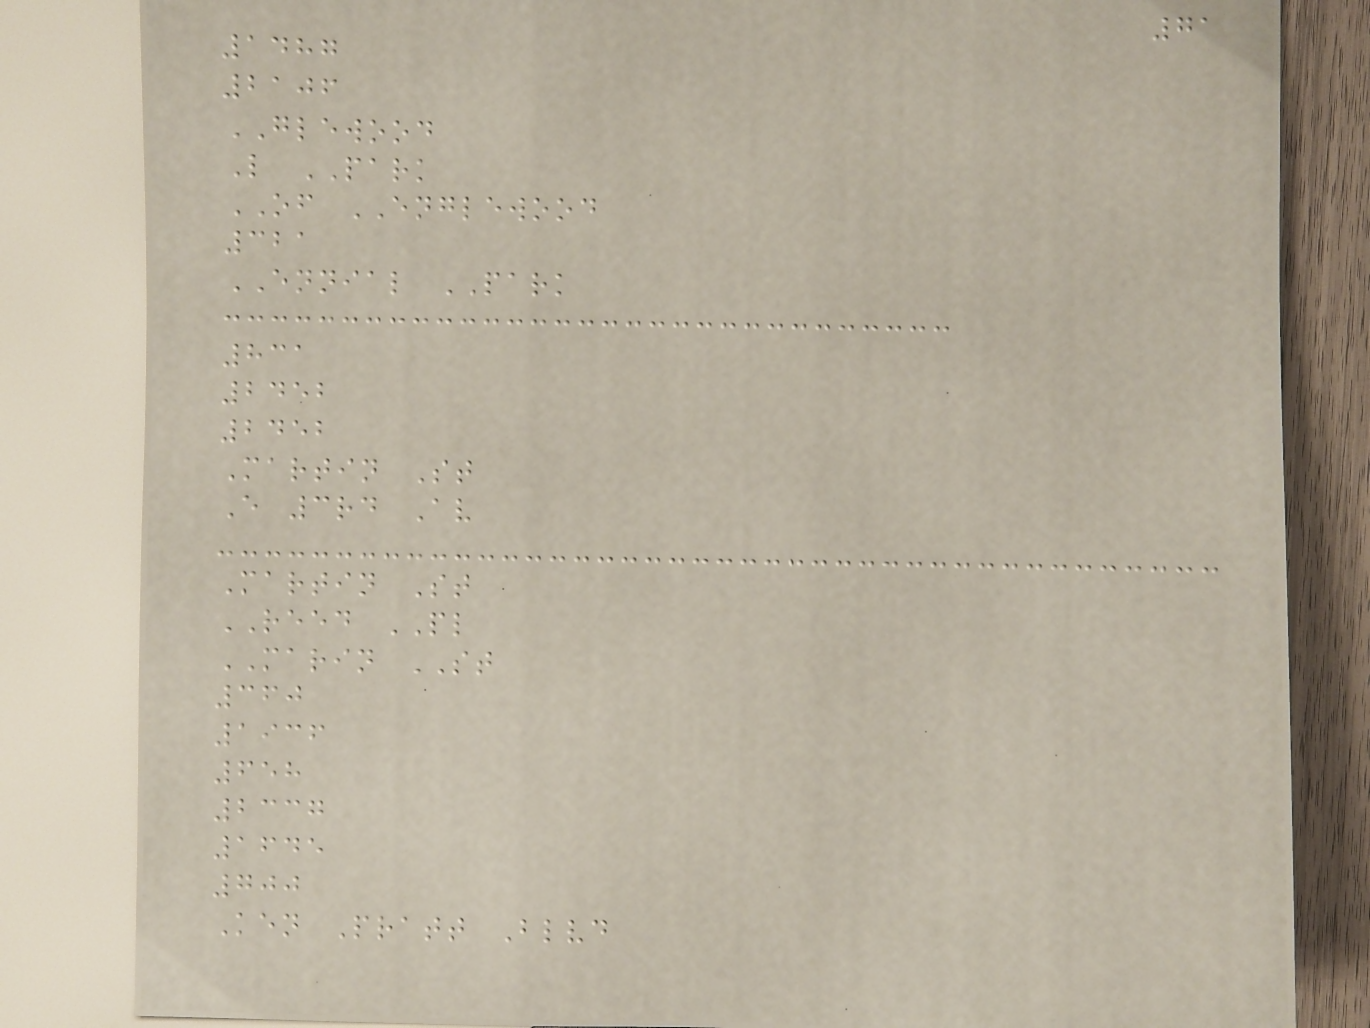71
1487
2106
GLEWOOD
L PARK
OF ENGLEWOOD
321
ENNIAL PARK
831
2452
2452
Martin St
E 3rd Av
Martin St
REED PL
MARIN ST
360
1936
658
2337
1645
700
Ken Pratt Blvd
